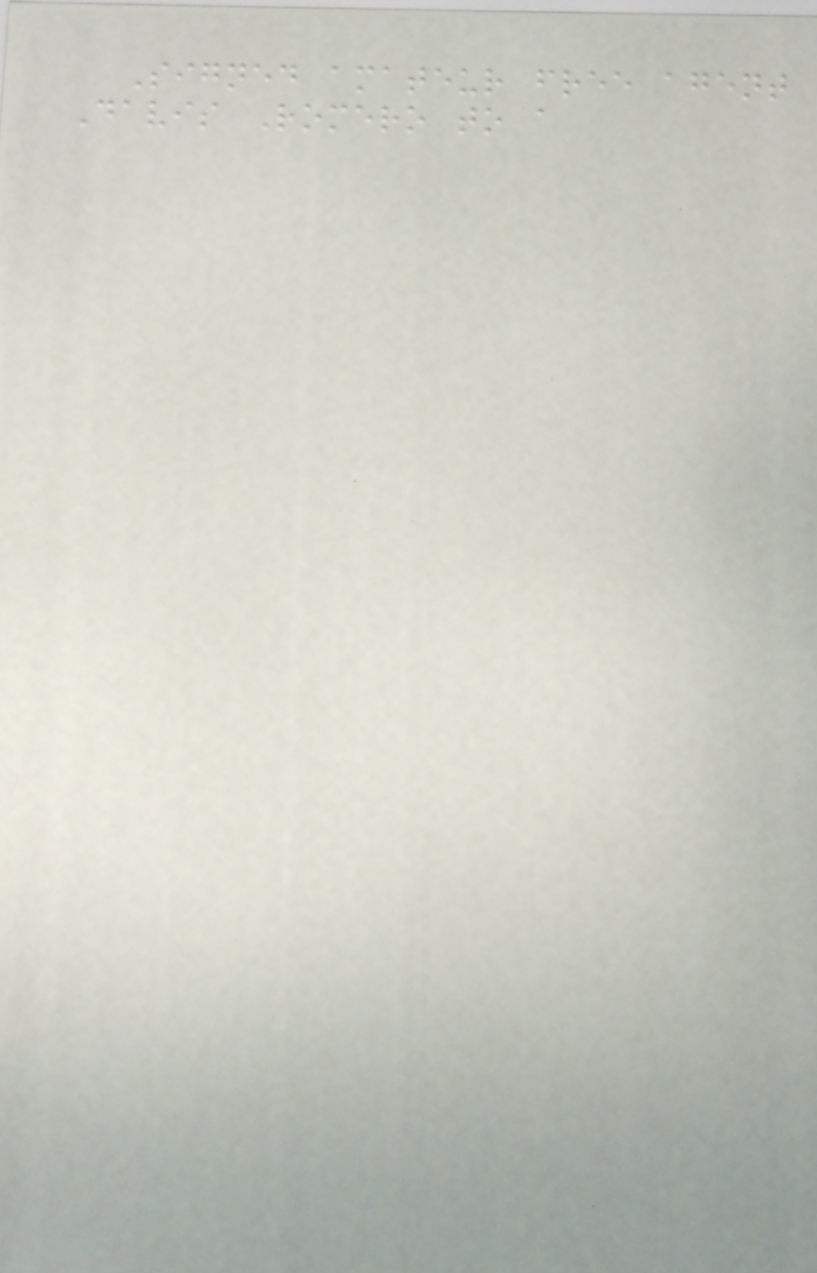Signed amateur free agent
Davis Romero to a
